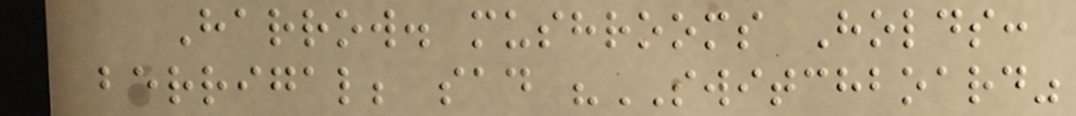Harrow. mushrooms Holds:
berrigal; sad "SWITCHBOARD"
